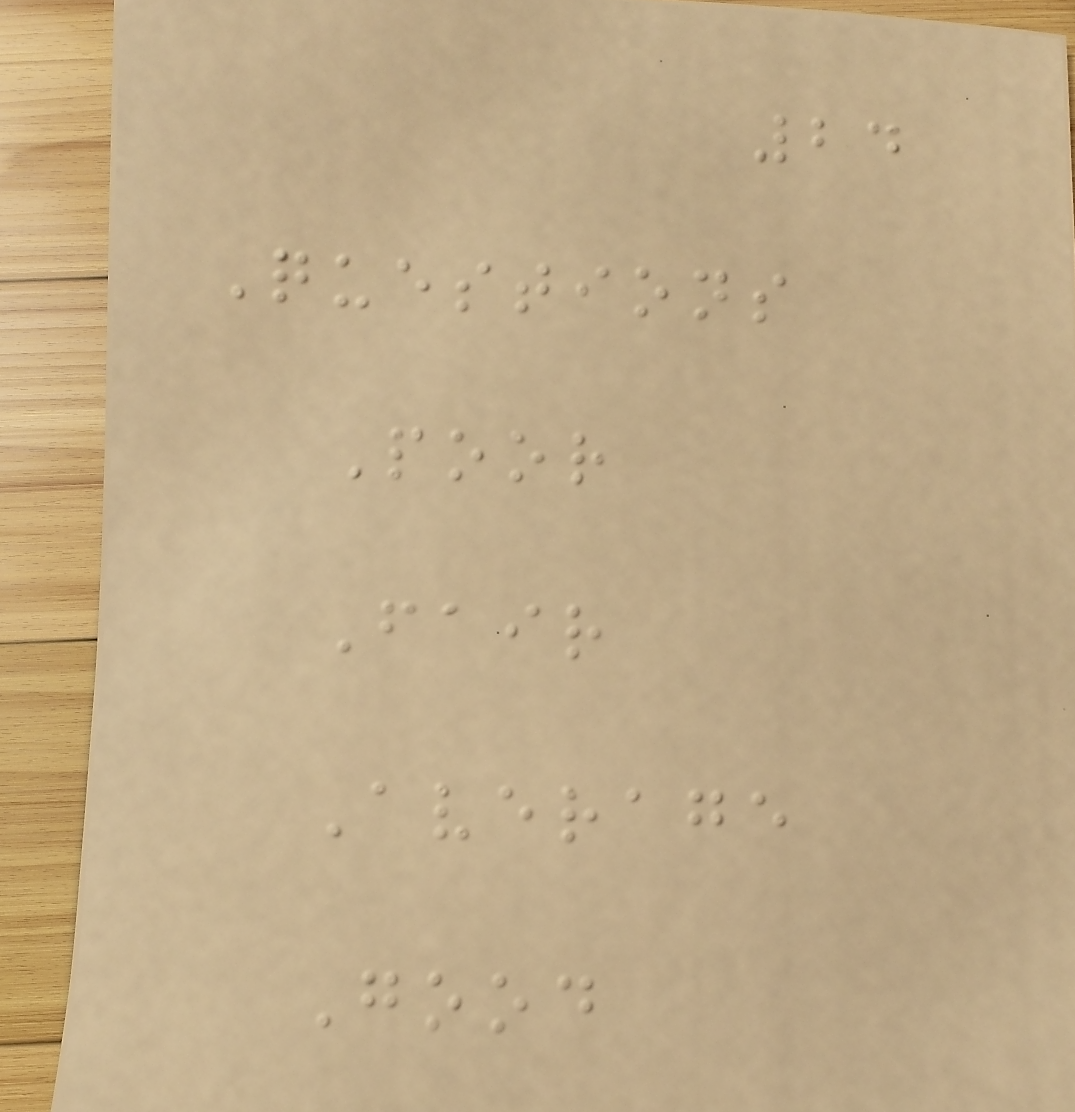24
Questions
Poor
Fair
Average
Good
